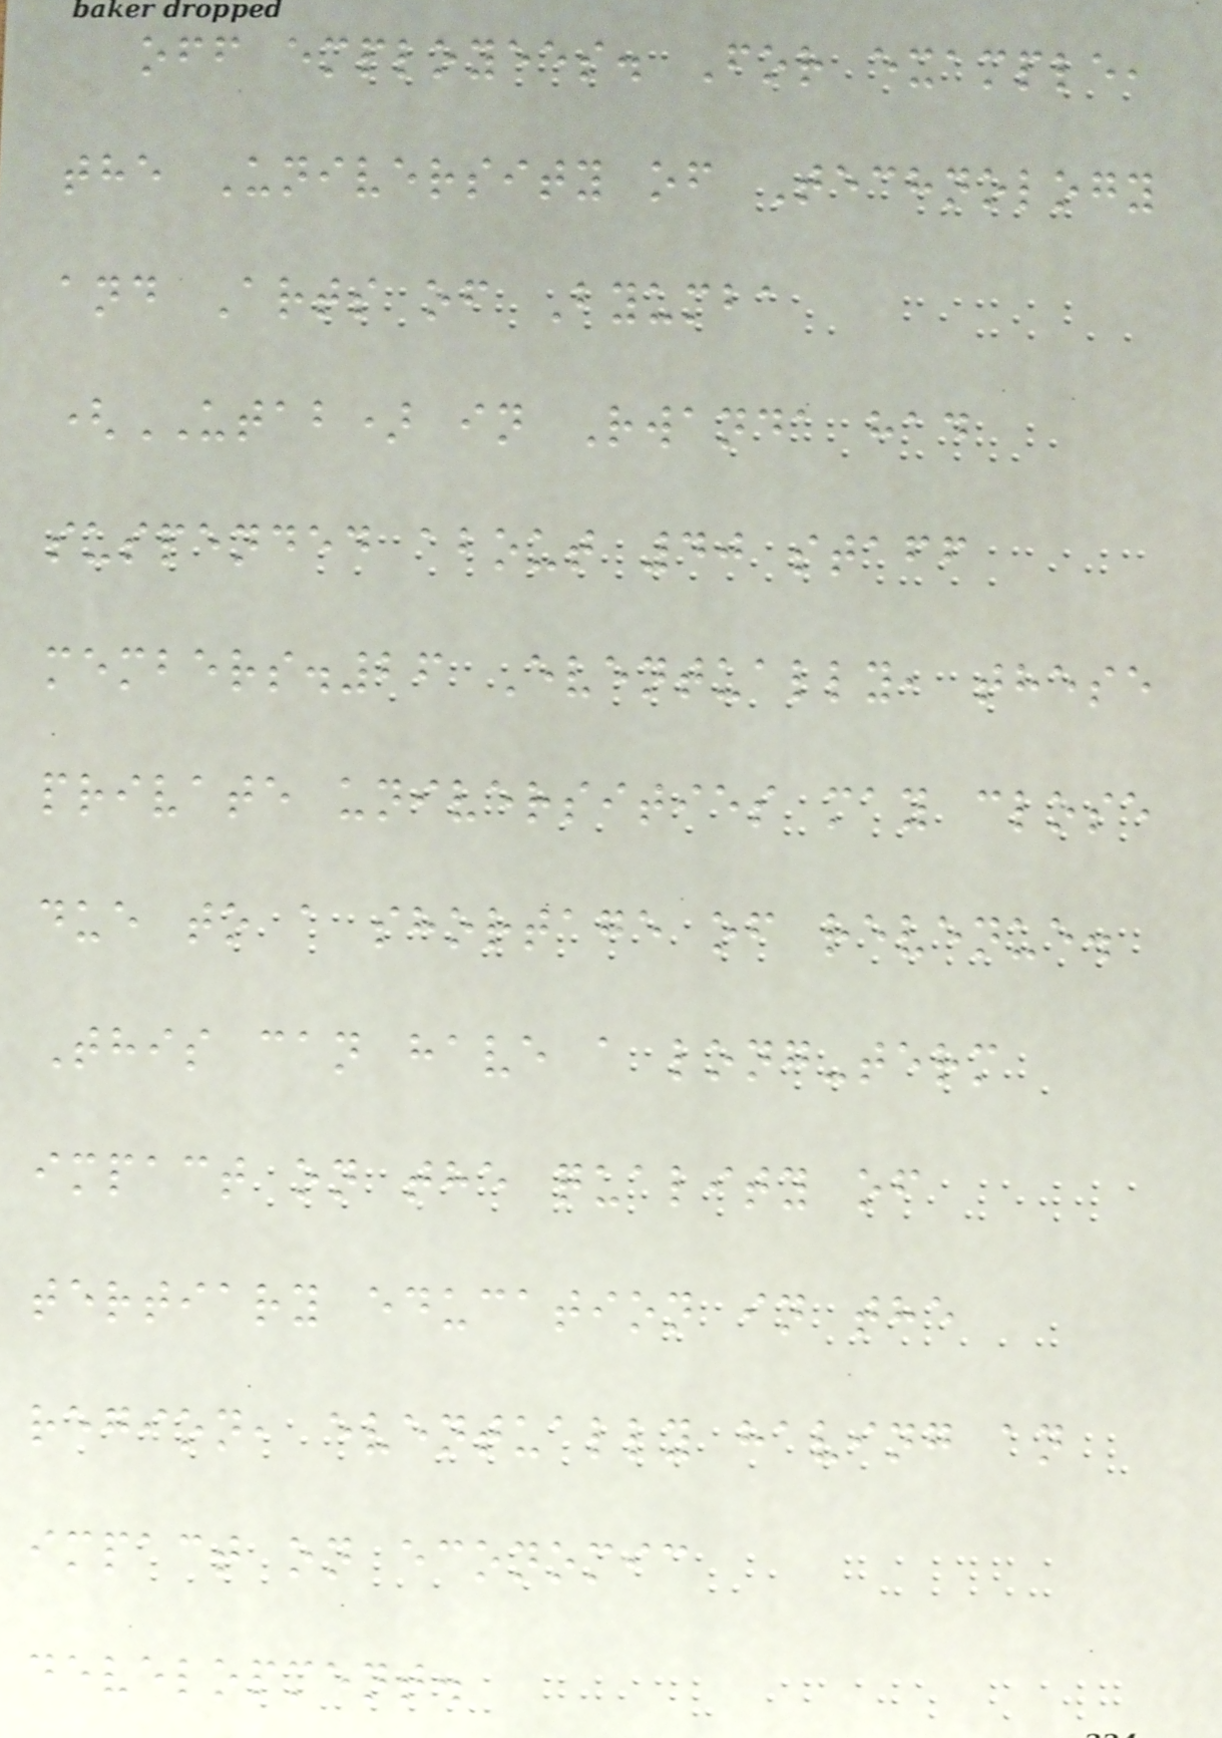off employees. For example,
the University of Technology
and Arts of Byumba
(UTAB) in Rwanda had
suspended about 40 staff
members.26 Eventually, these
private universities may close
due to a shortage of revenue.
This can have a long-term
impact on the quality of
tertiary education in the
region, eventually having an
impact on economic
development.
